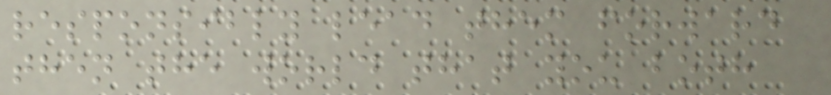responsibly lead them forward
then the world that you both
